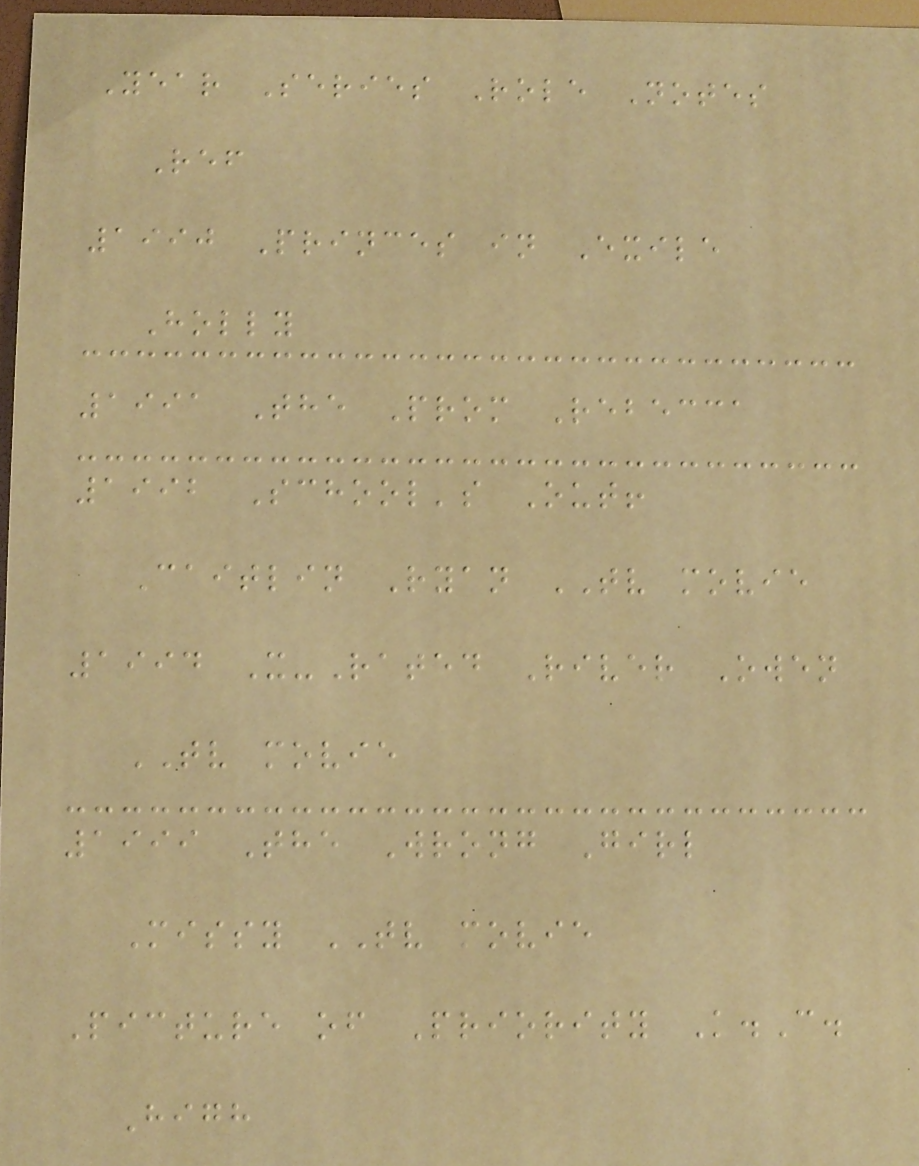Year Series Role Notes
Ref
1990 Princes in Exile
Holly
1991 The Prom Rebecca
1992 School's Out!
Caitlin Ryan TV movie
1994 X-Rated River Owen
TV movie
1999 The Wrong Girl
Missy TV movie
Picture of Priority K.C.
High
